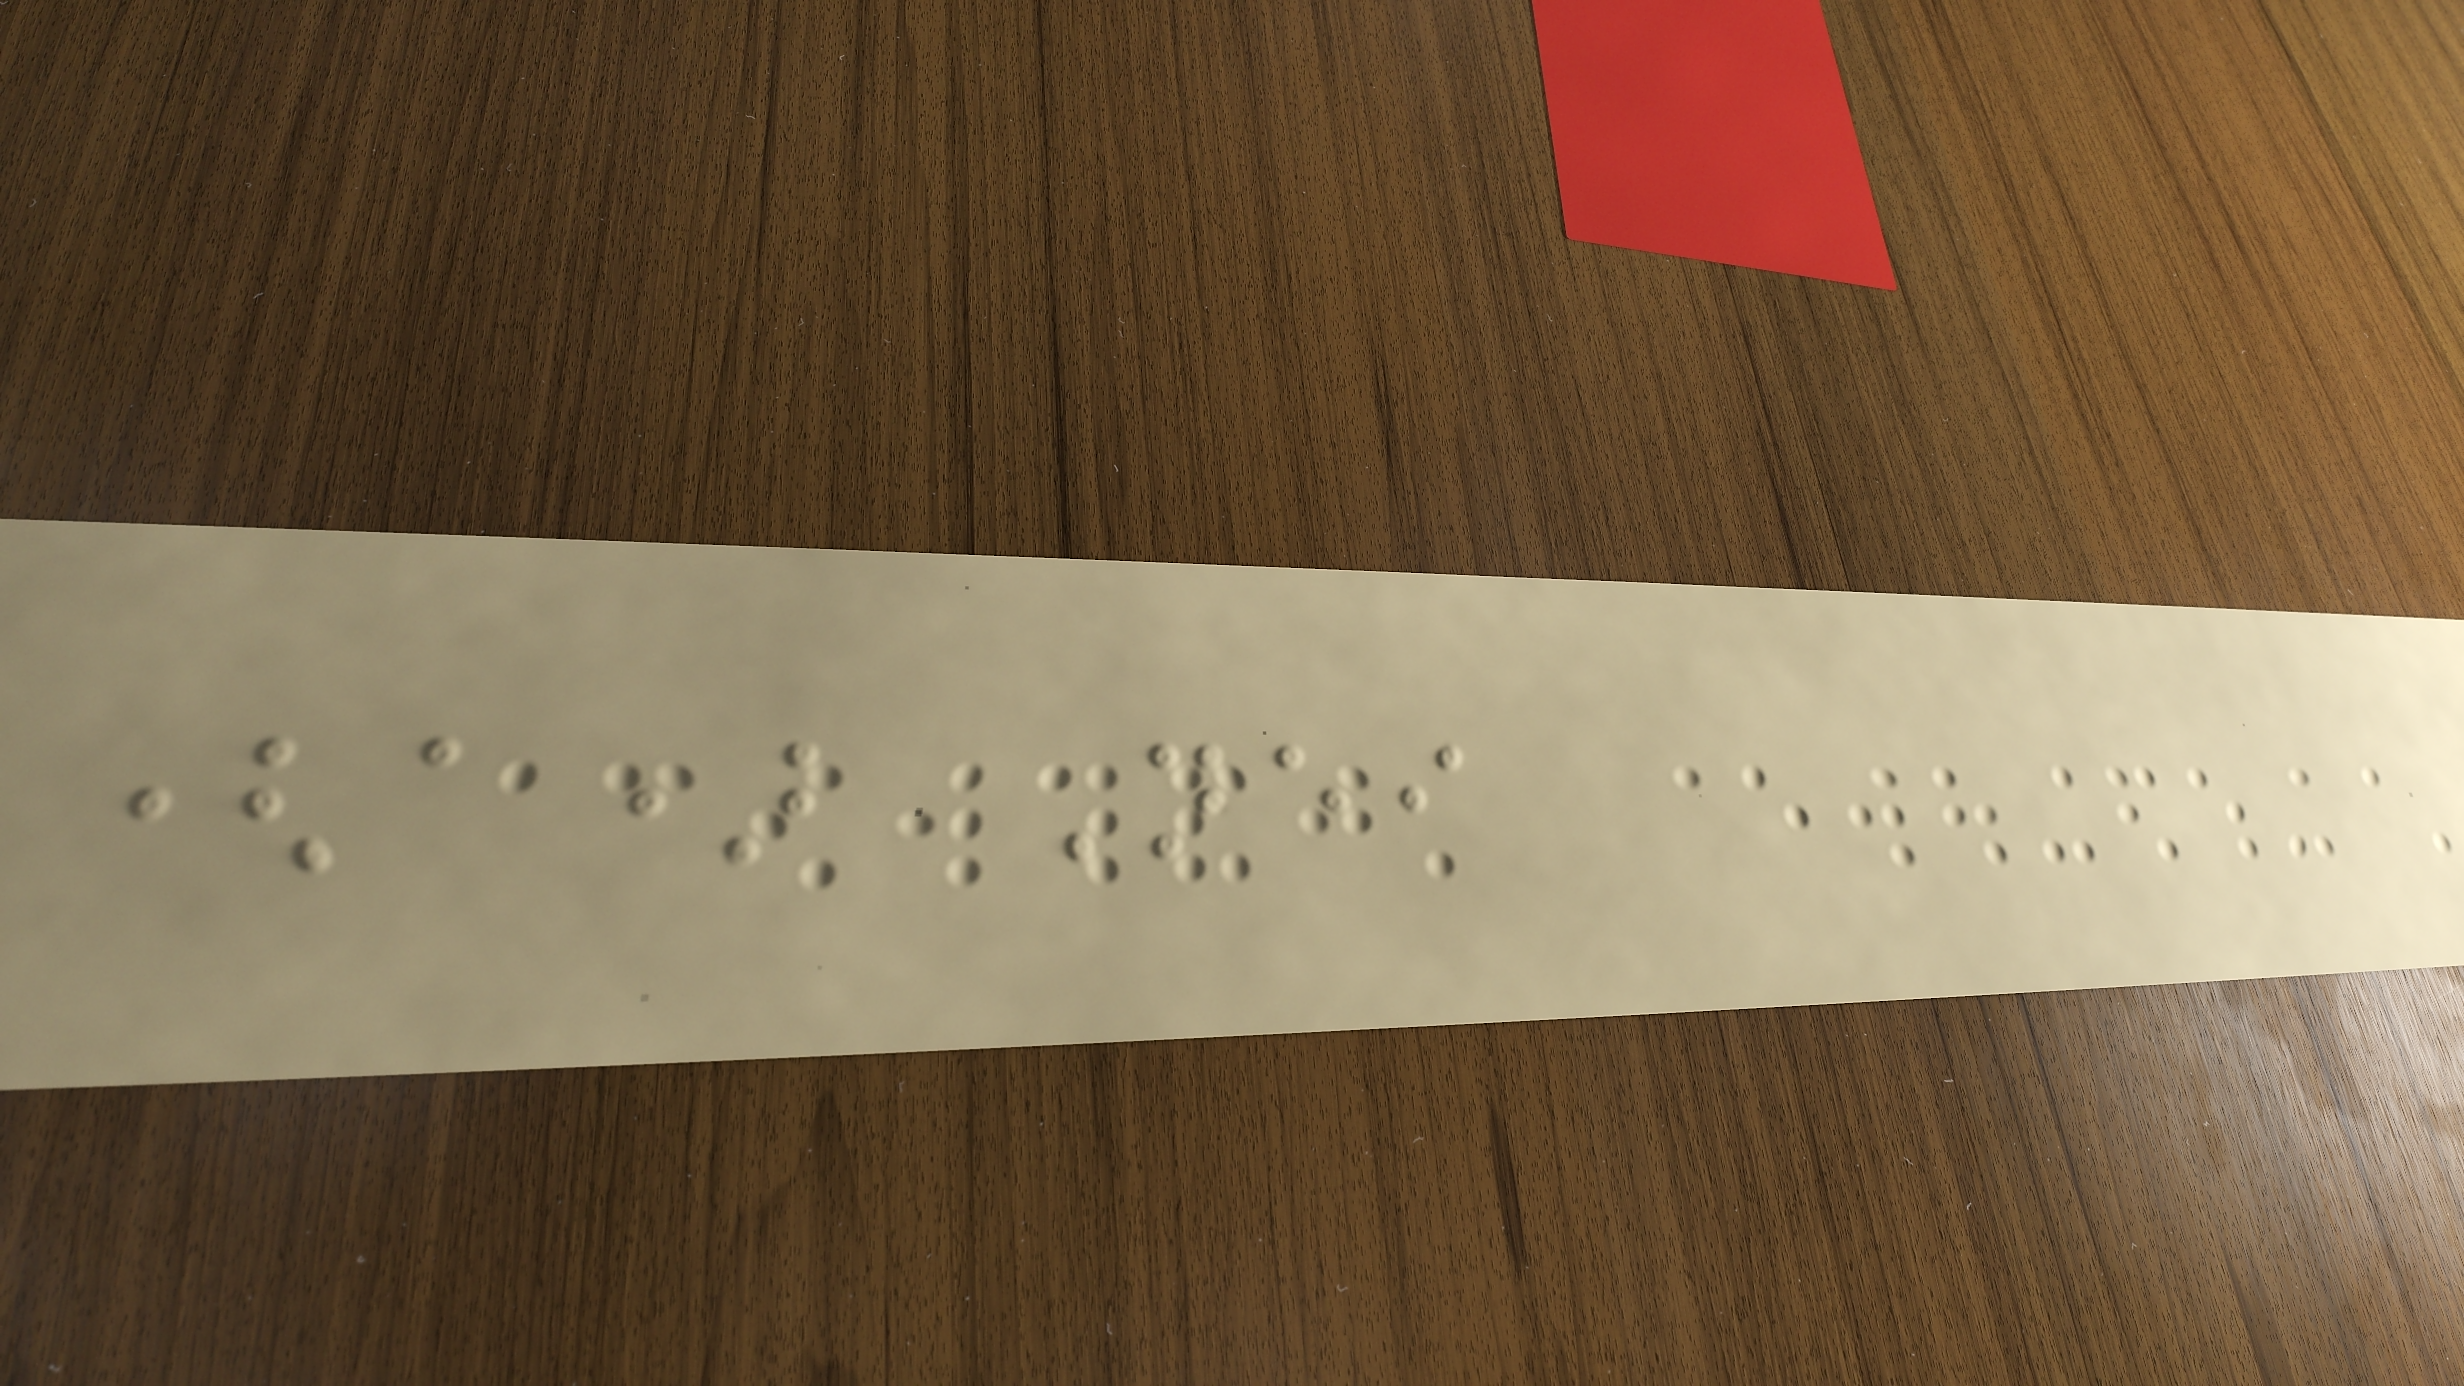(a) Neither
